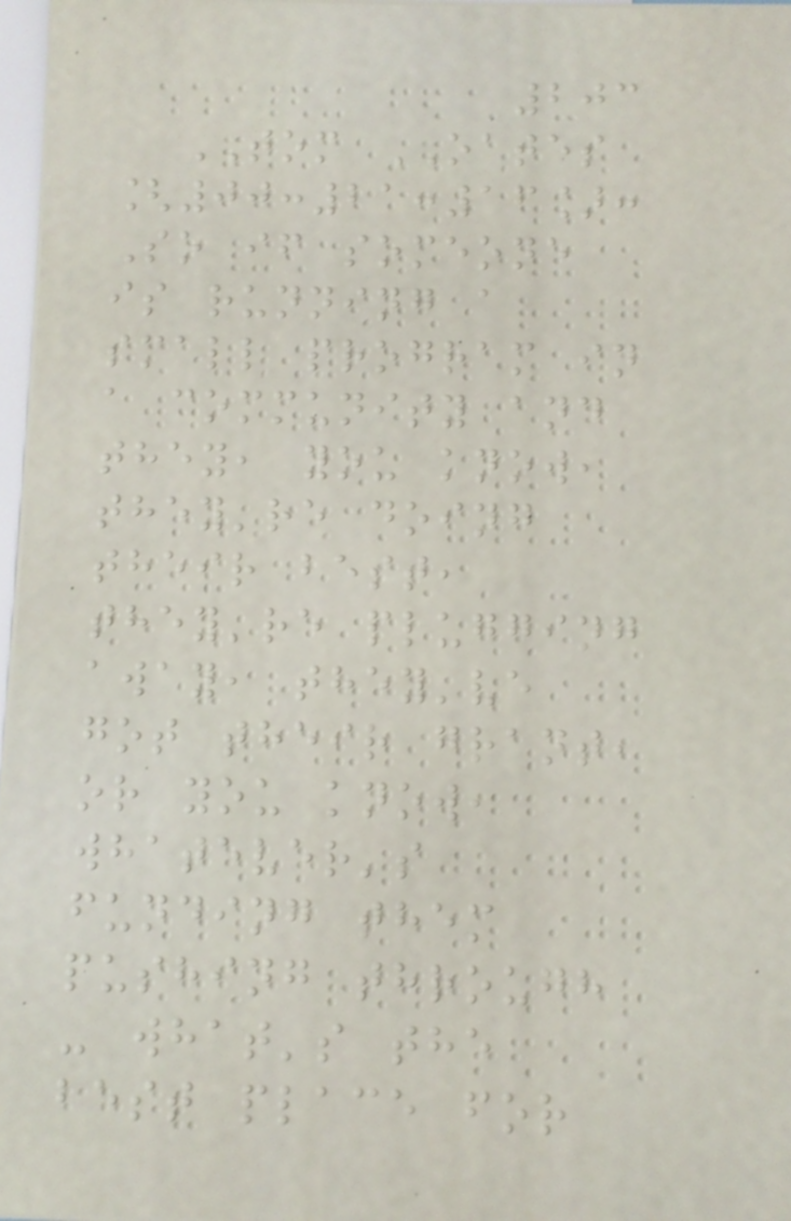203
TOM OATES
[00:21:16]:
So if someone
is running a
small program in
a community and
they, you know,
they're doing
their best,
they're plugging
away, they've
got their grant,
or you know,
whatever's
funding them
pushing through
- what's the
best place for
